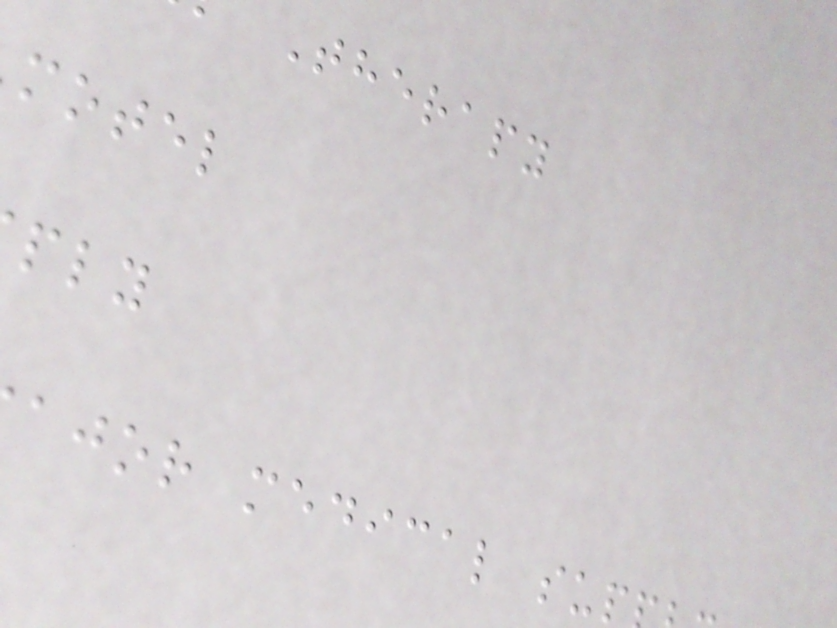Therapy
motel
ajor medical
